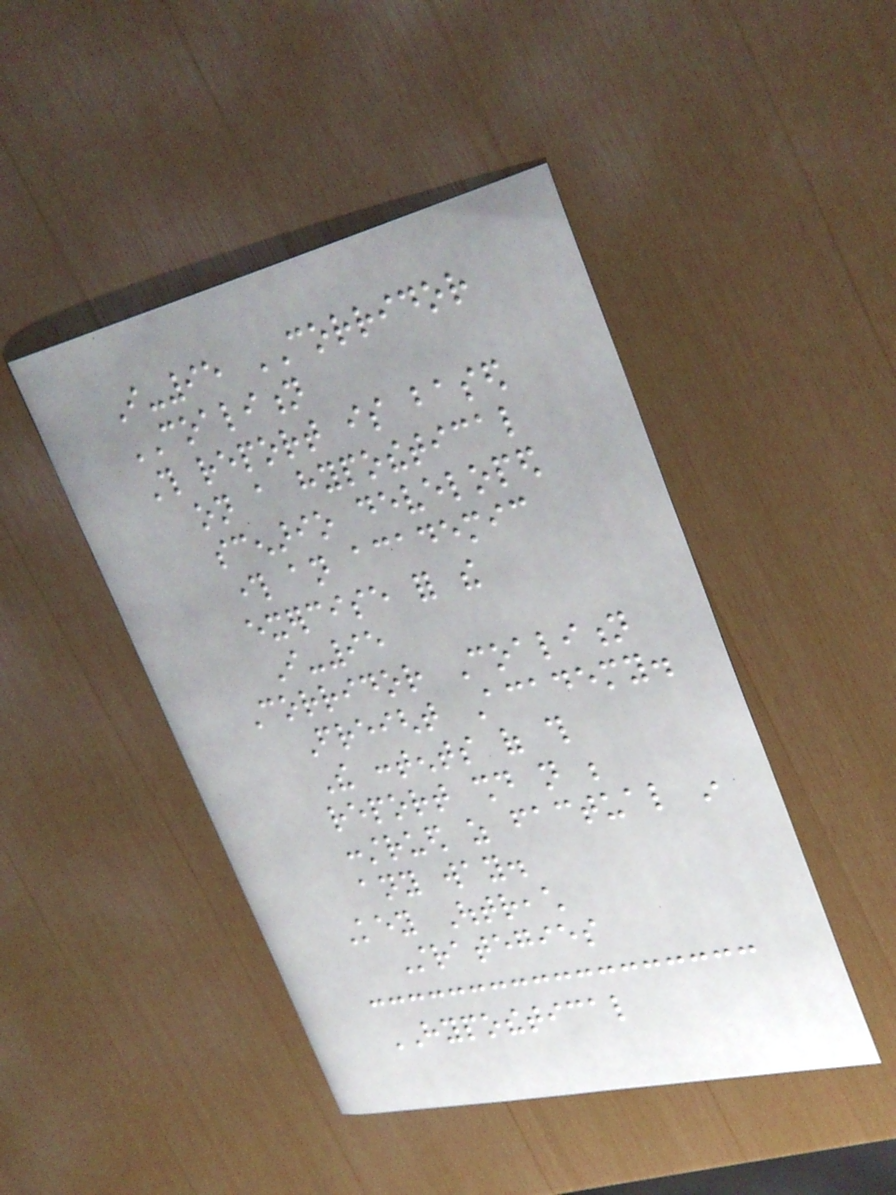I-95 CORRIDOR
COALITION
This report is based
on a hypothetical
scenario developed
through an academic
exercise for the
I-95
Corridor Coalition
Freight Academy.
The contents of this
report should not be
construed as factual in
any way.
Key Outreach
Strategies
HYPOTHETICAL
